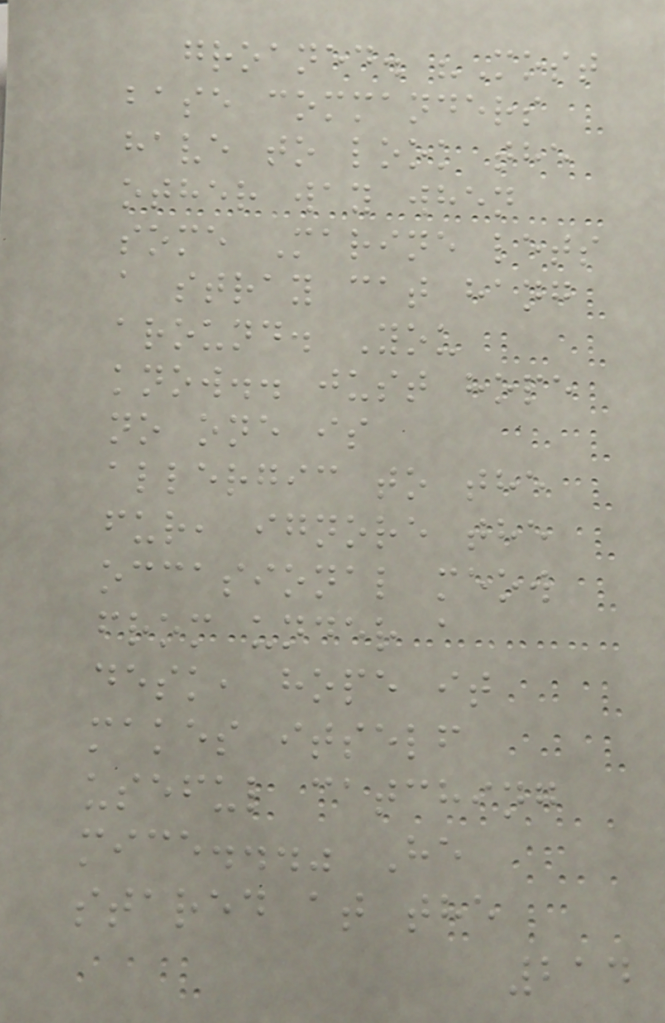groaned. "Most
base commanders
have to look the
other way when
some Marine lets
a stray cat hang
around. You
know.. just hope
no one is
allergic to the
fur, ignore the
occasional meow
from under a
desk, hope it
makes itself
useful catching
mice..." He
stared at the
214
